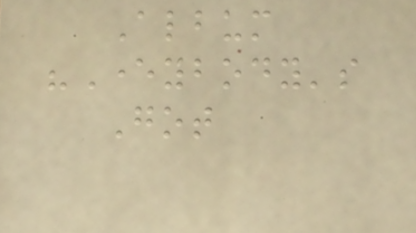Album
"Everybody's
Got
